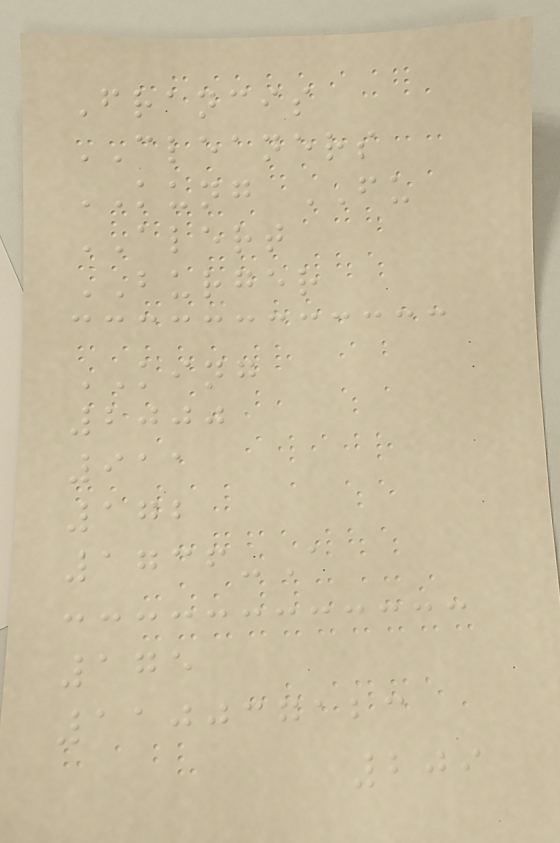Francis
CLEANERS
KUNG FU
ALERT
BURGER
KING
2000
911
172
1736-A
175
110037123
209
